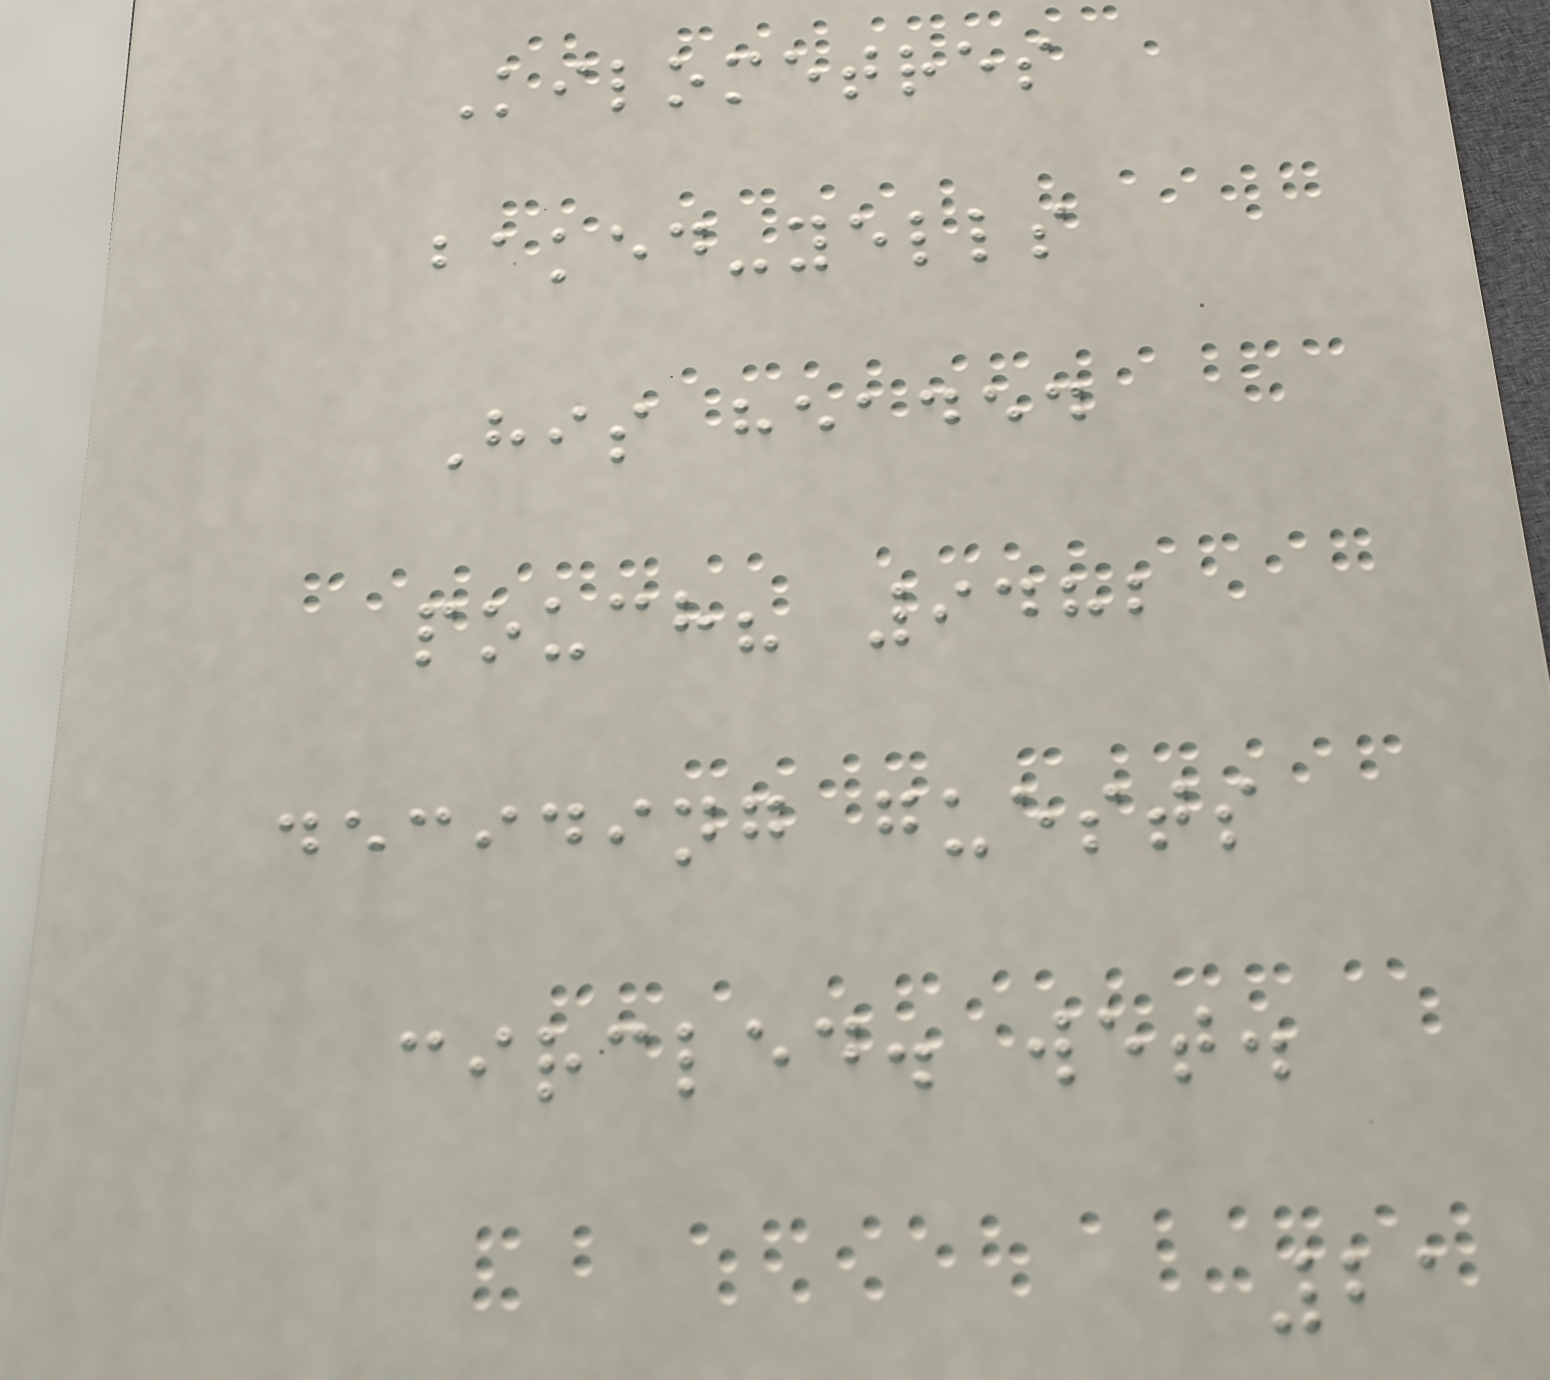Kilometres
baked-yells
His headed
pouch? 9482
deciding guests
circled. wet.
21
